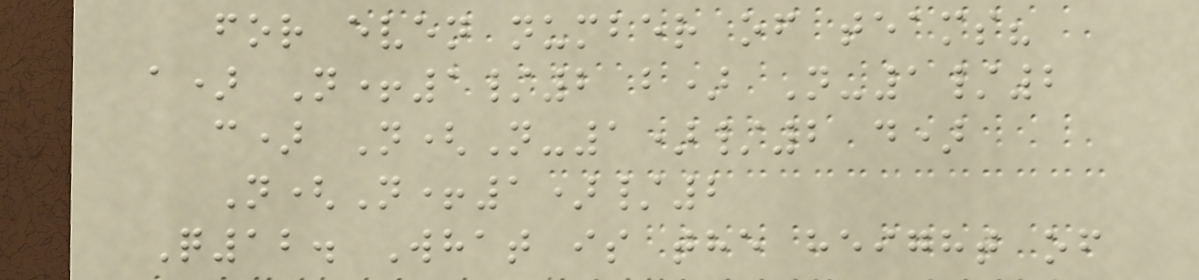for even number of teams?
a) N+1/2 b) N-1/2
c) N(N-1)/2 d)
N(N+1)/2
Q12. What is the height of
